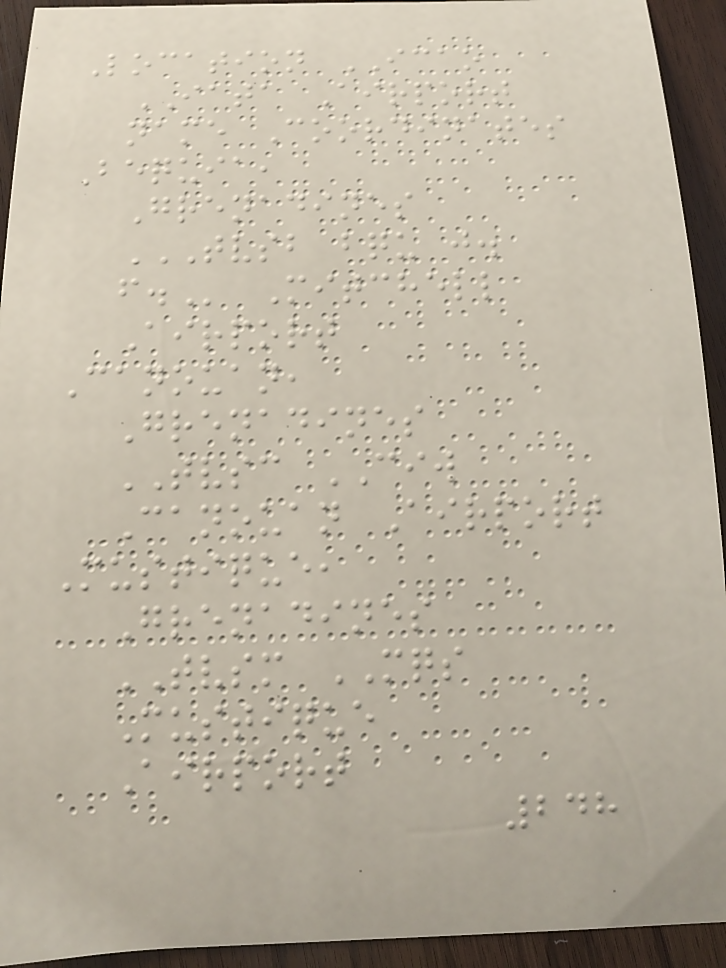Location ICAO
IATA Airport
name Coordinates
Bequia,
Grenadines
TVSB BQU J.
F. Mitchell
Airport
Canouan,
Grenadines
TVSC CIW
Canouan Airport
Mustique,
Grenadines
TVSM MQS
Mustique
Airport
248
